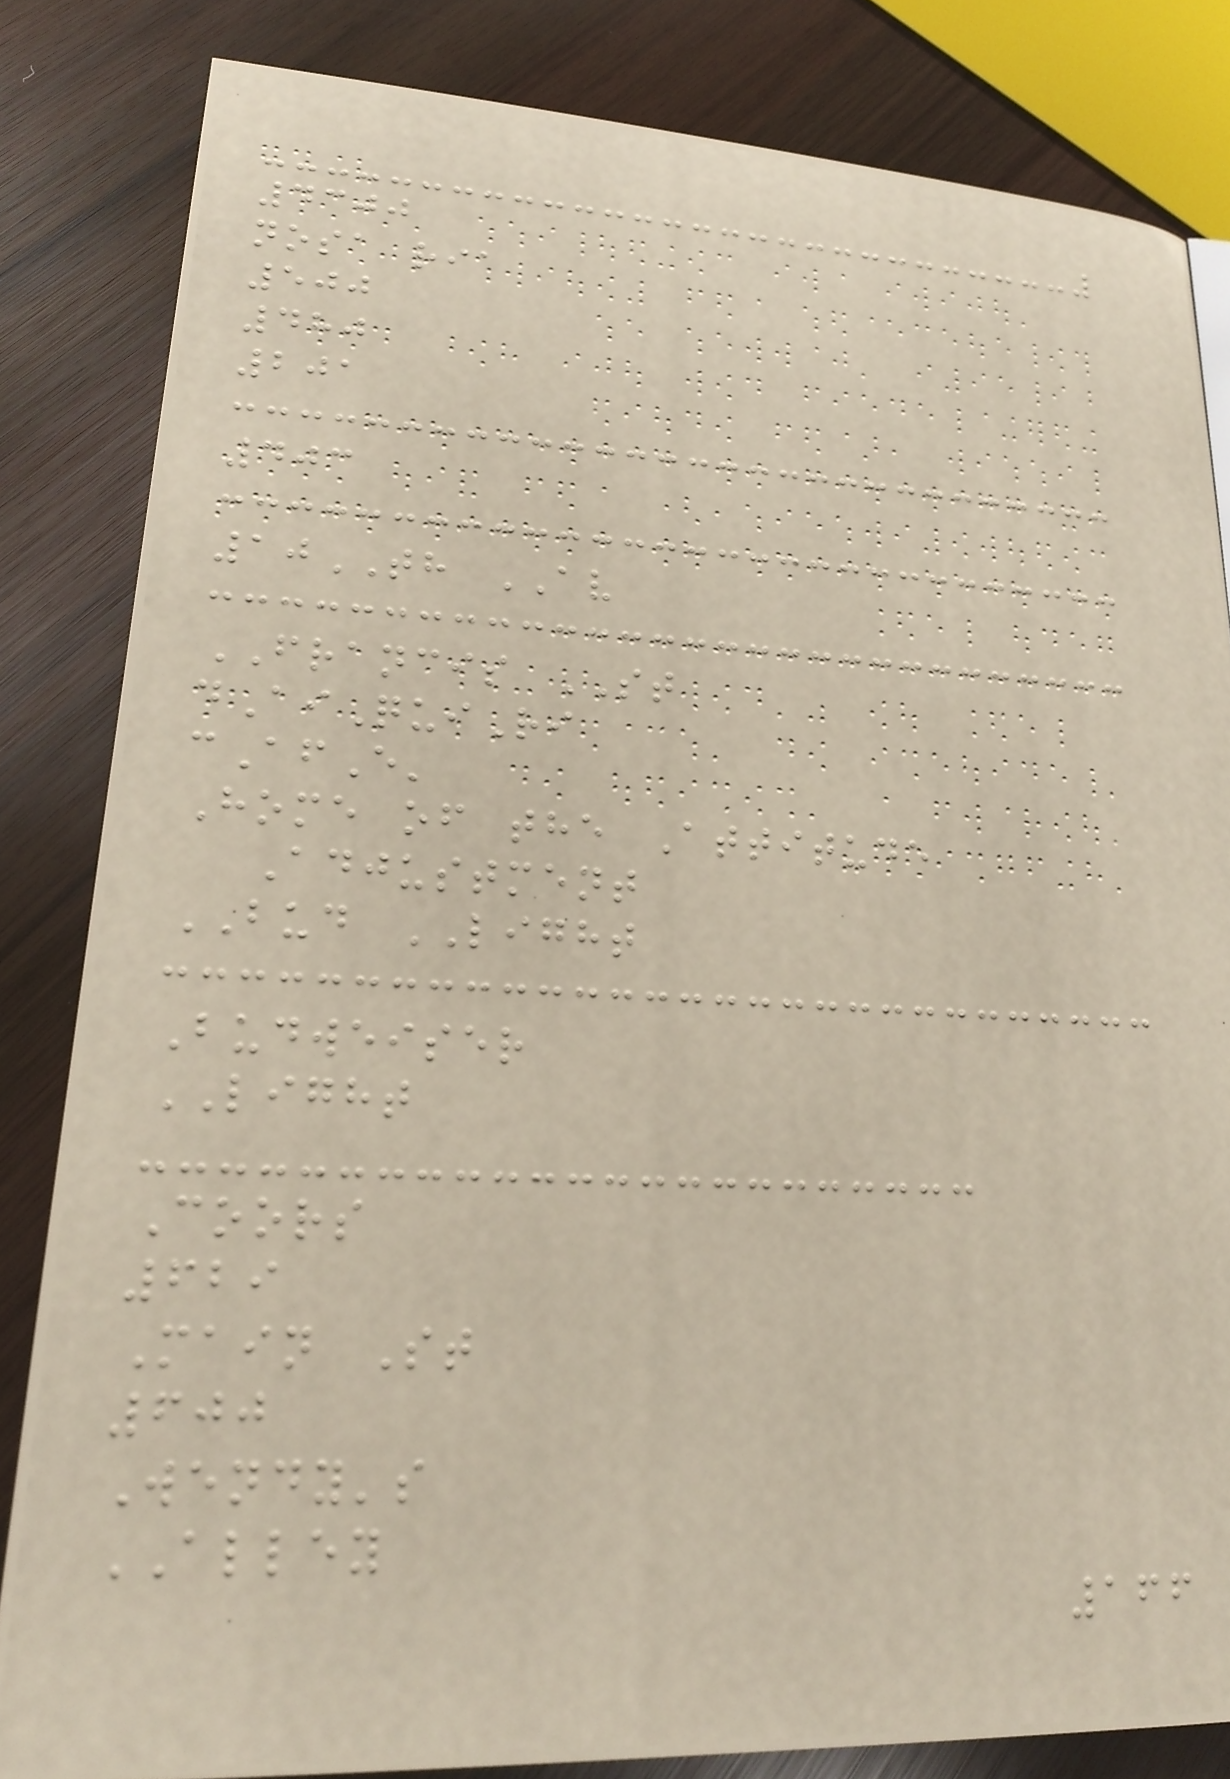4300
nosa ria
500
480
201
403
10TH AV
FRANCIS ST
dAiQuiRi
cAfE'
Home of the Attitude
Adjustment
BUD LIGHT
Budweiser
LIGHT
Coors
629
Main St
600
Wendy's
ALLEY
166
